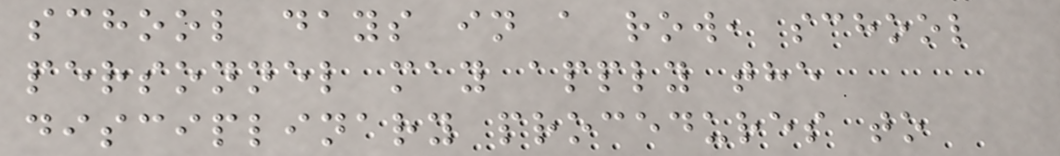school days in a row, school
personnel may apply the
disciplinary procedures to
